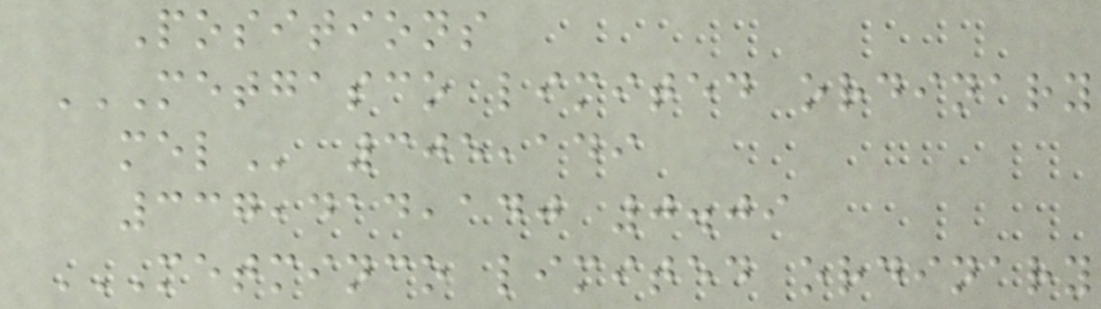Positions
METGASCO LIMITED ORDINARY
MEL 305,149
337,414,140 0.09
METMINCO LIMITED ORDINARY
